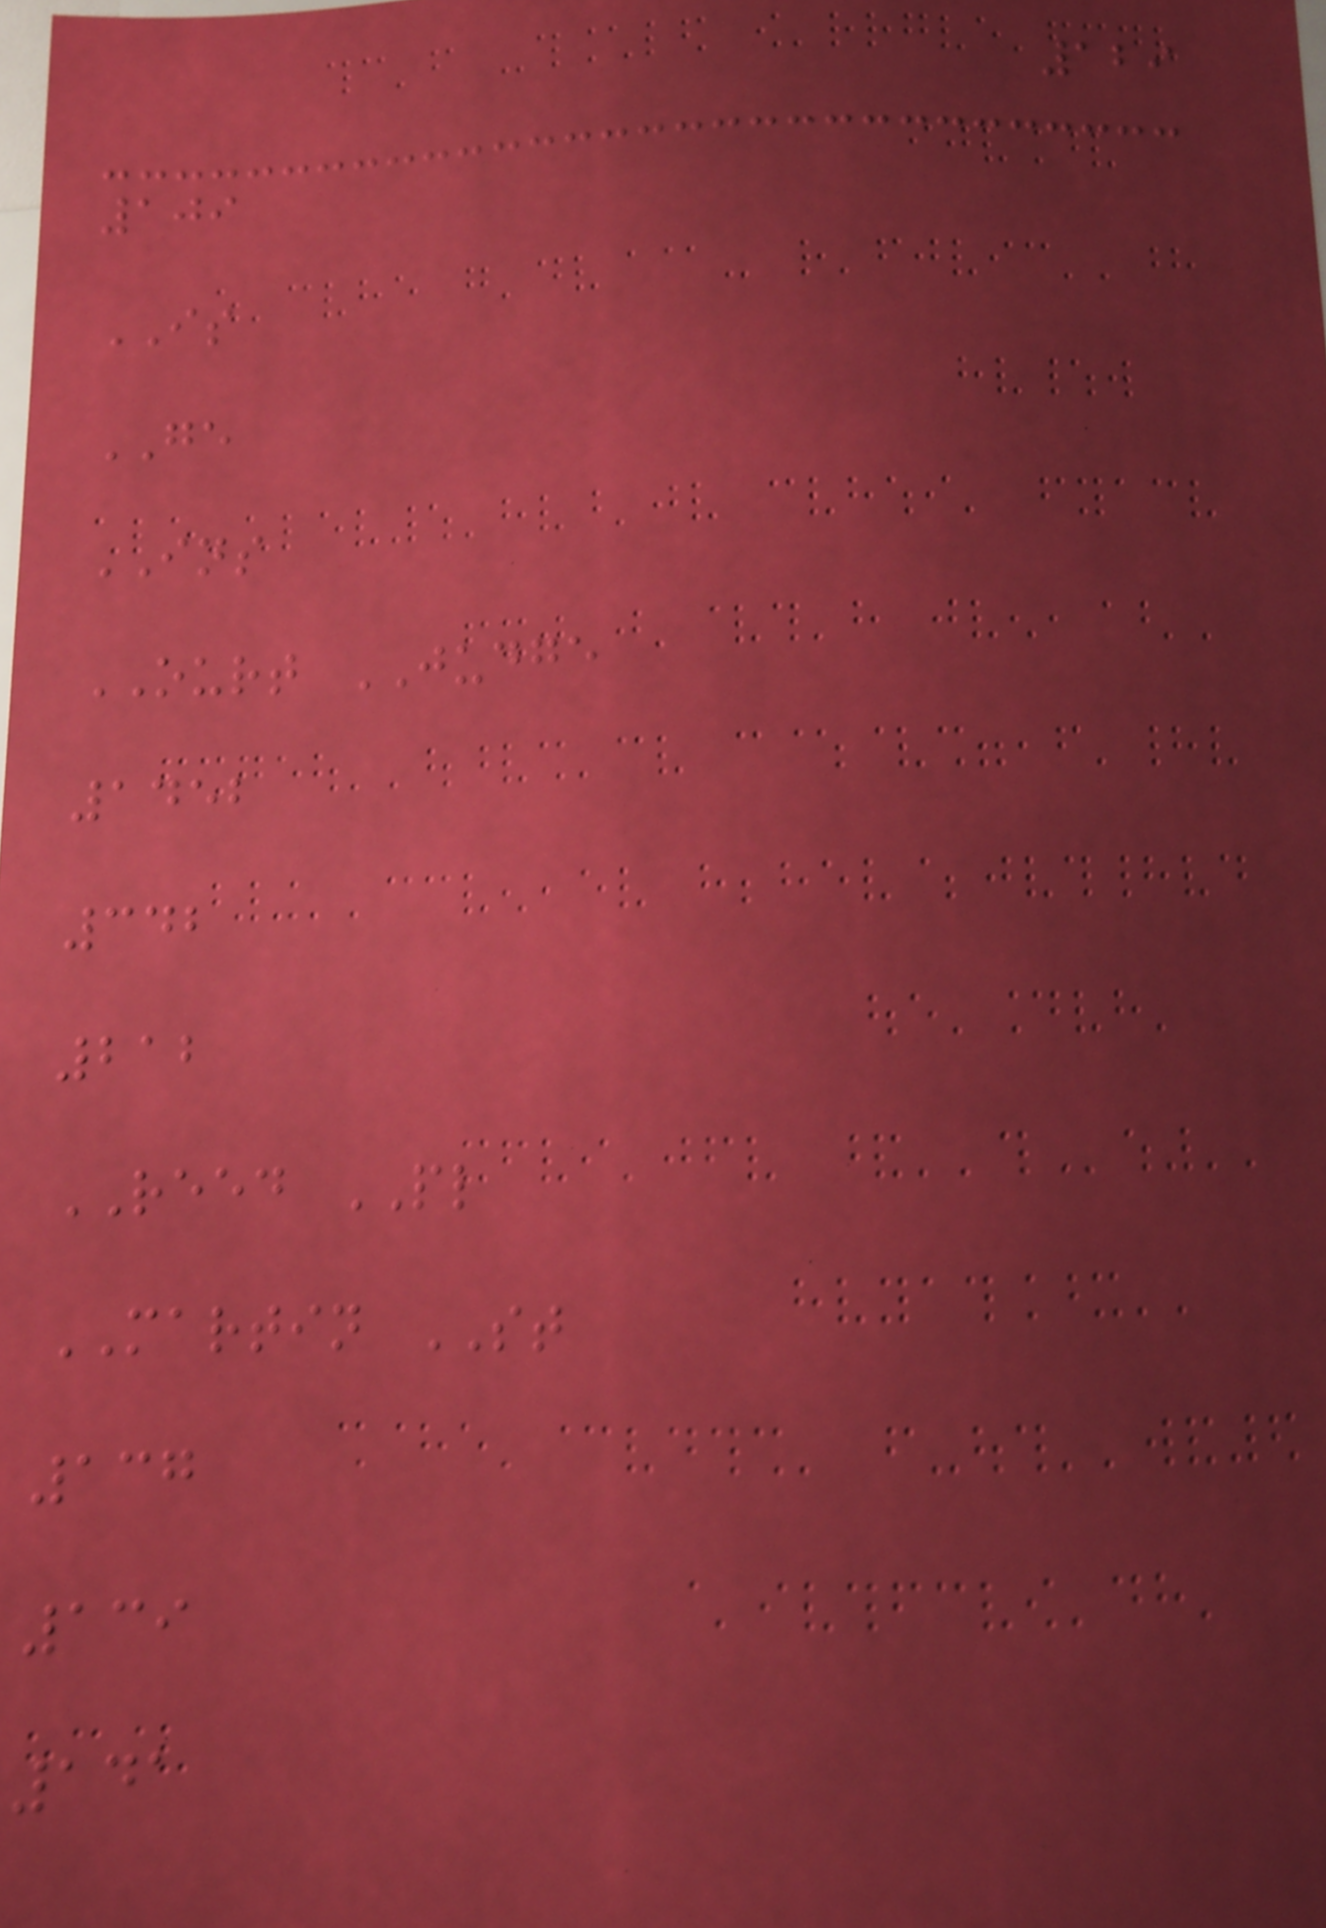129
109
IS
GE
INS
OURT JUDGE
1452
342
212
REED PL
MARTIN ST
137
139
141
